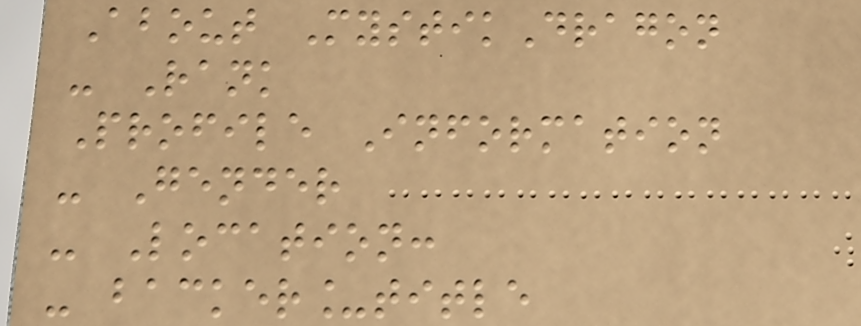About MystikDragon
- Rank
Profile Information
- Gender
- Location:
- backer_title
